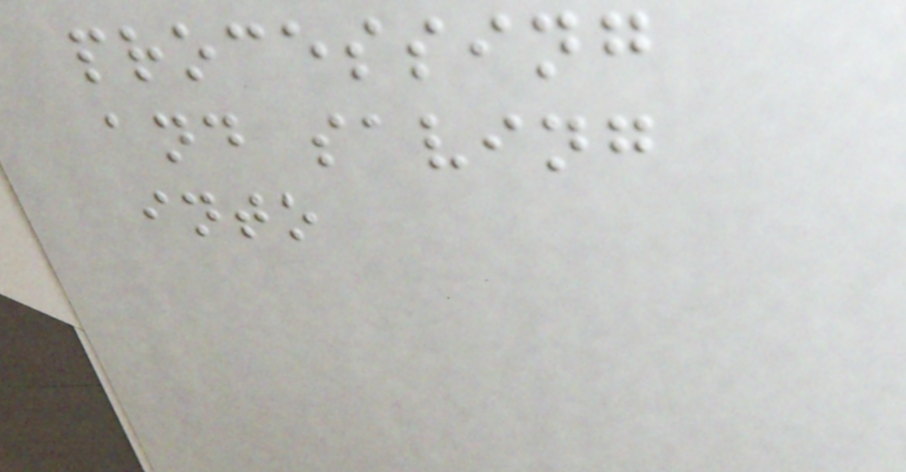processing
and saving
into
